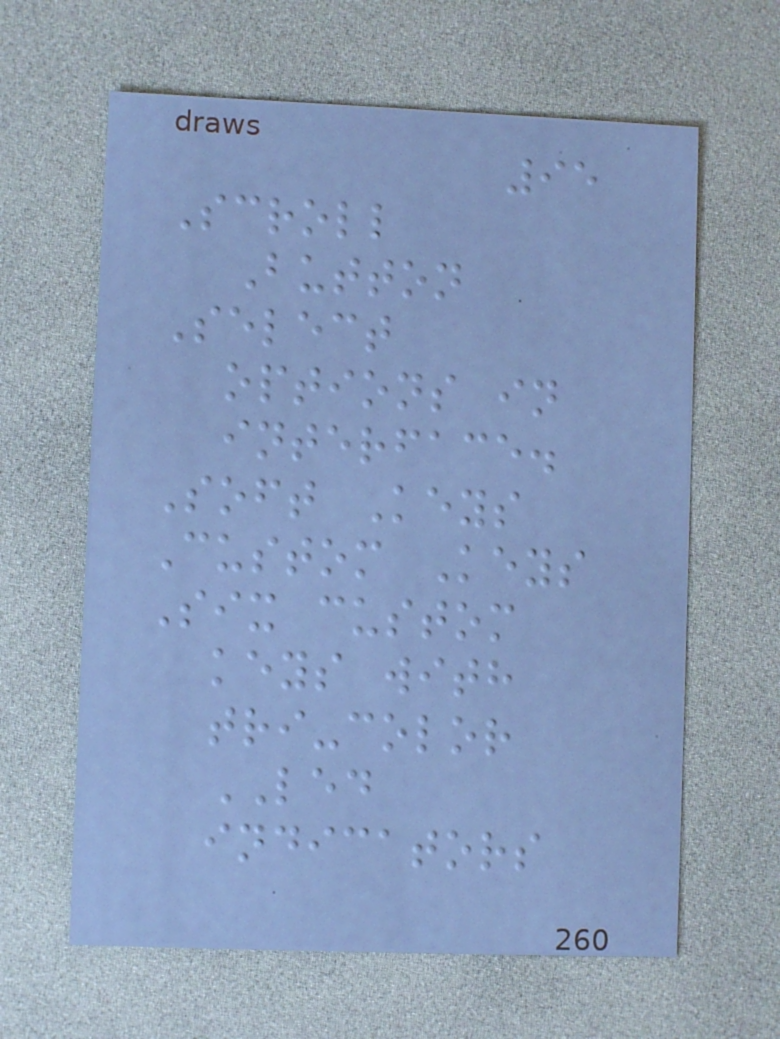95
Scroll
Button
Select
options in
interface.
Soft Keys
Custom Keys
Six custom
keys with
tri-color
LED
indicators
